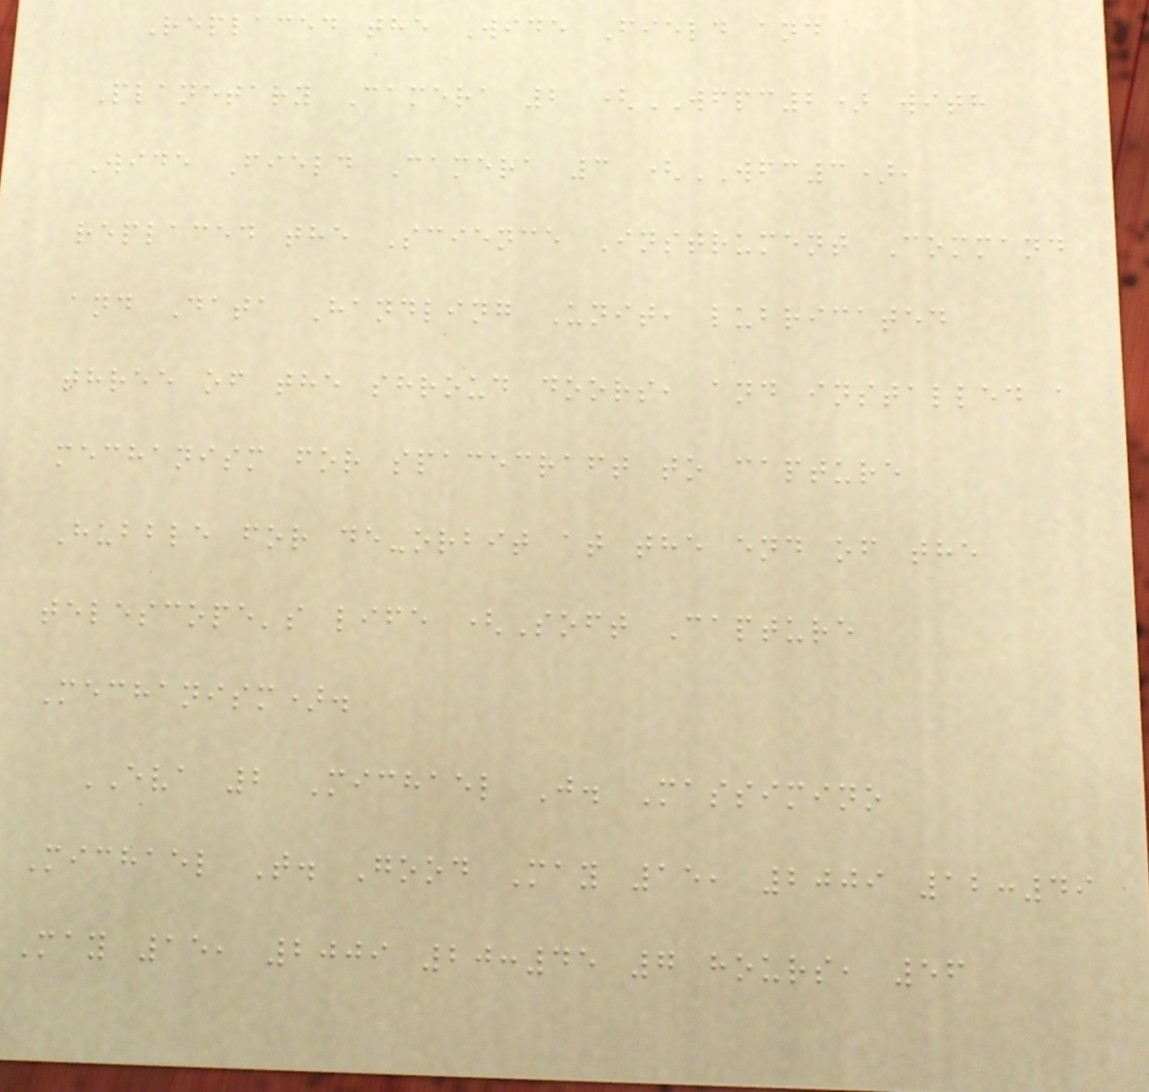Replaced the Wide Field and
Planetary Camera 2 (WFPC2) with
Wide Field Camera 3 (WFC3),
replaced the Science Instrument Command
and Data Handling Unit, lubricated
three of the shroud doors, and installed a
mechanism for spacecraft to capture
Hubble for de-orbit at the end of the
telescope's life (Soft Capture
Mechanism).
EVA 2 Michael J. Massimino
Michael T. Good May 15, 2009 12:49
May 15, 2009 20:45 7 hours, 56
